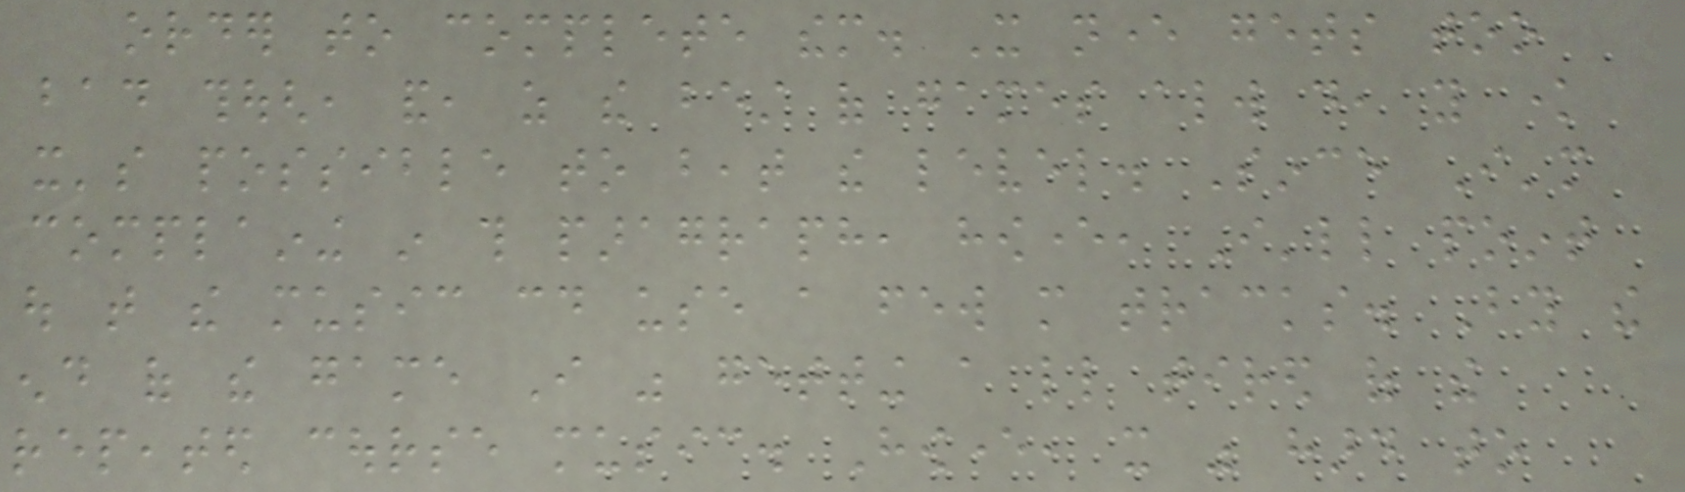order to complete them. It never gets too
bad though, and, as the best of games always do, you know
it's possible to beat the level. Since I'm
complaining in this paragraph, however, I'll point
out that the music could use a few more tracks. By the
end of the game I was getting a little tired of the
repeated course music. However, it was hard to
